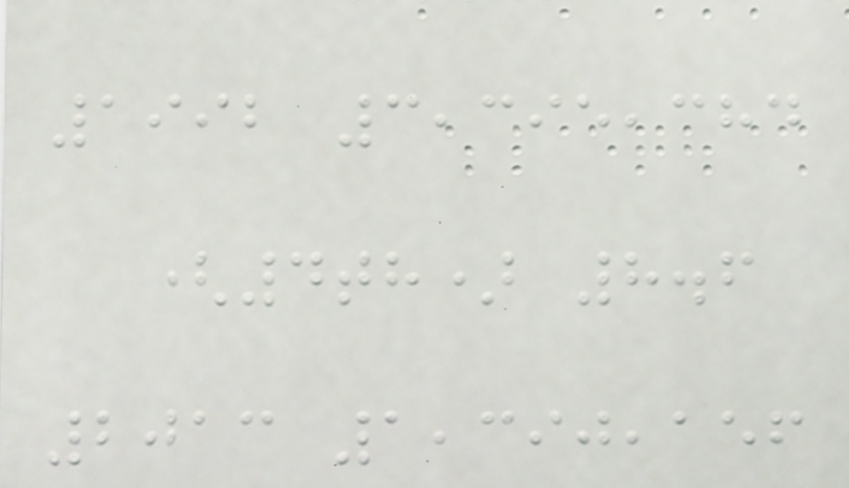1992 3,395,384
(4th) 8.6
2013 1,390,156
